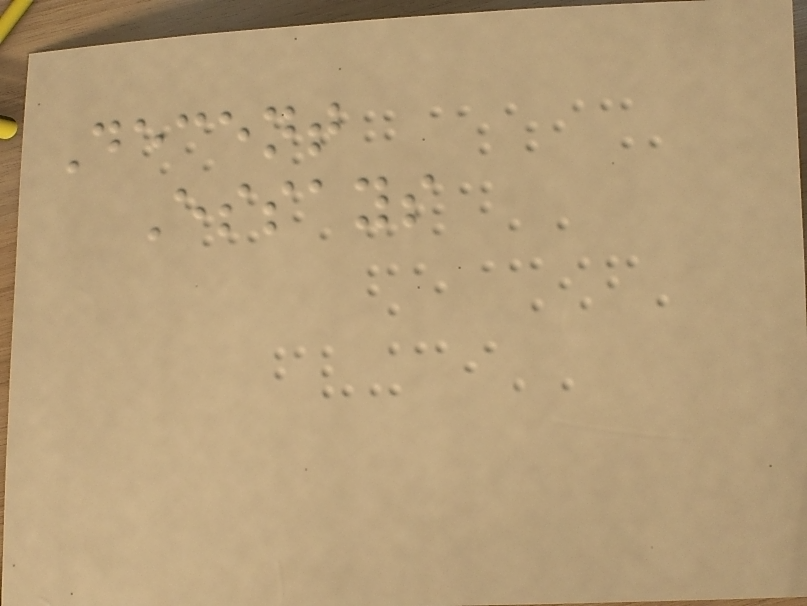Decent
Essays
